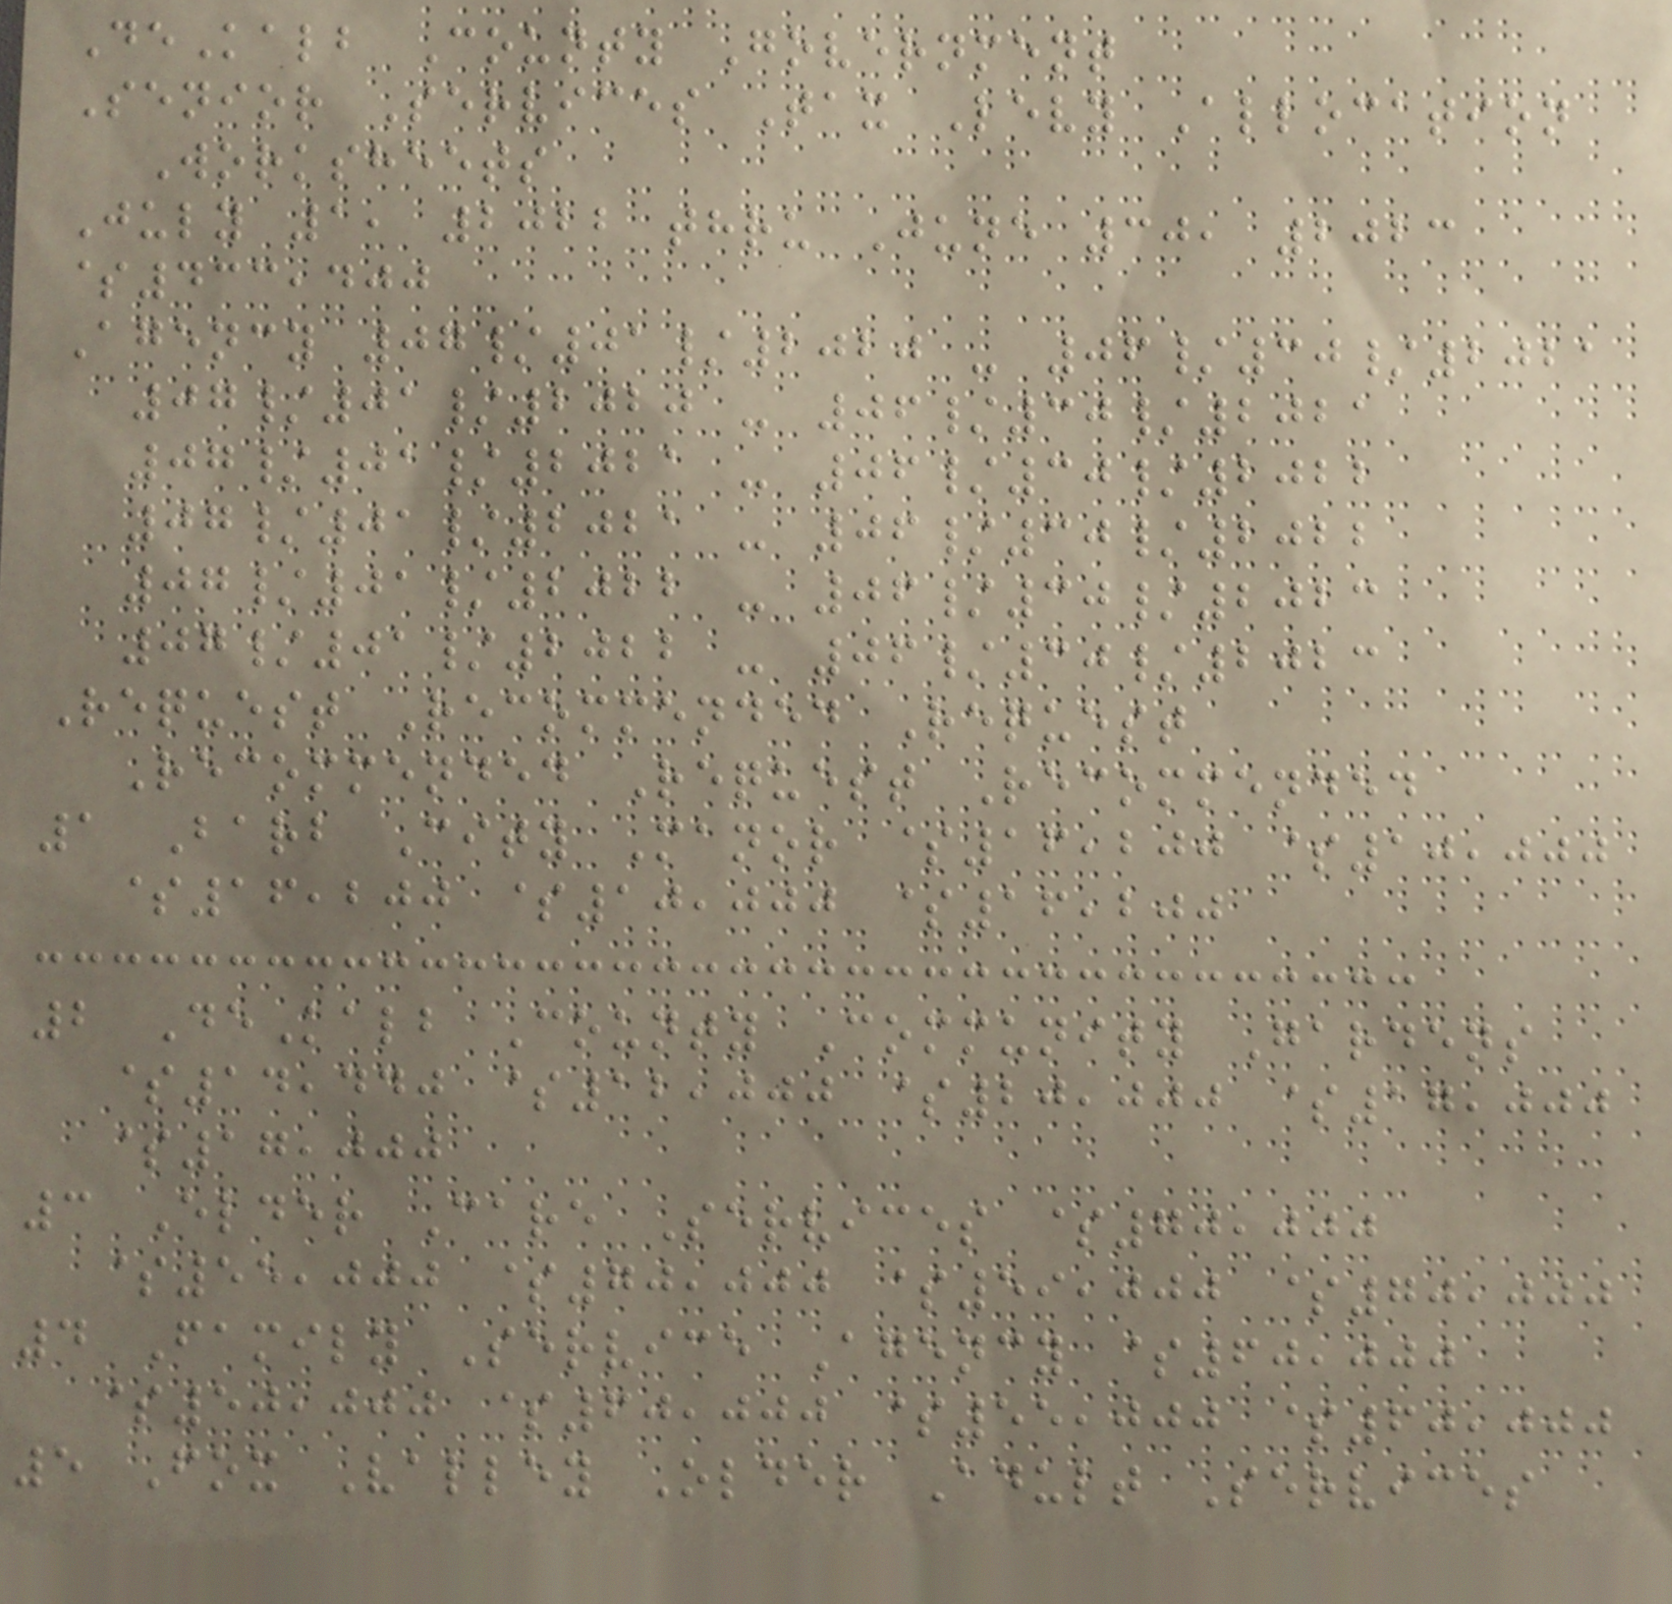DeKalb County Government
Senior Services Tax Levy Allocation
Worksheets
July 1, 2022 thru June 30, 2023
$433,400
Agency 07/01/2020 - 06/30/2021
07/01/2020 - 06/30/2021
07/01/2021 - 06/30/2022
07/01/2021 - 06/30/2022
07/01/2022 - 06/30/2023
07/01/2022 - 06/30/2023
Request Recommended Request
Recommended Request Recommended
1 Barb City Manor $16,200 $10,000
$16,200 $10,000 $16,200
2 DeKalb County Community Gardens
$14,440 $12,000 $20,000 $17,000
$17,000
3 Elder Care Services $70,000
$55,000 $70,000 $59,000 $70,000
4 Family Service Agency $60,000
$50,000 $60,000 $55,000 $60,000
5 Fox Valley Older Adult Services
